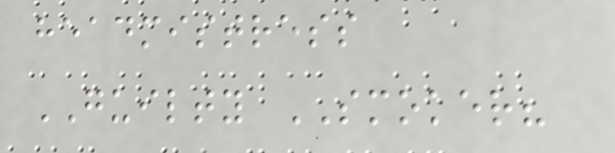headmistress
GUILTY SMOKER?
